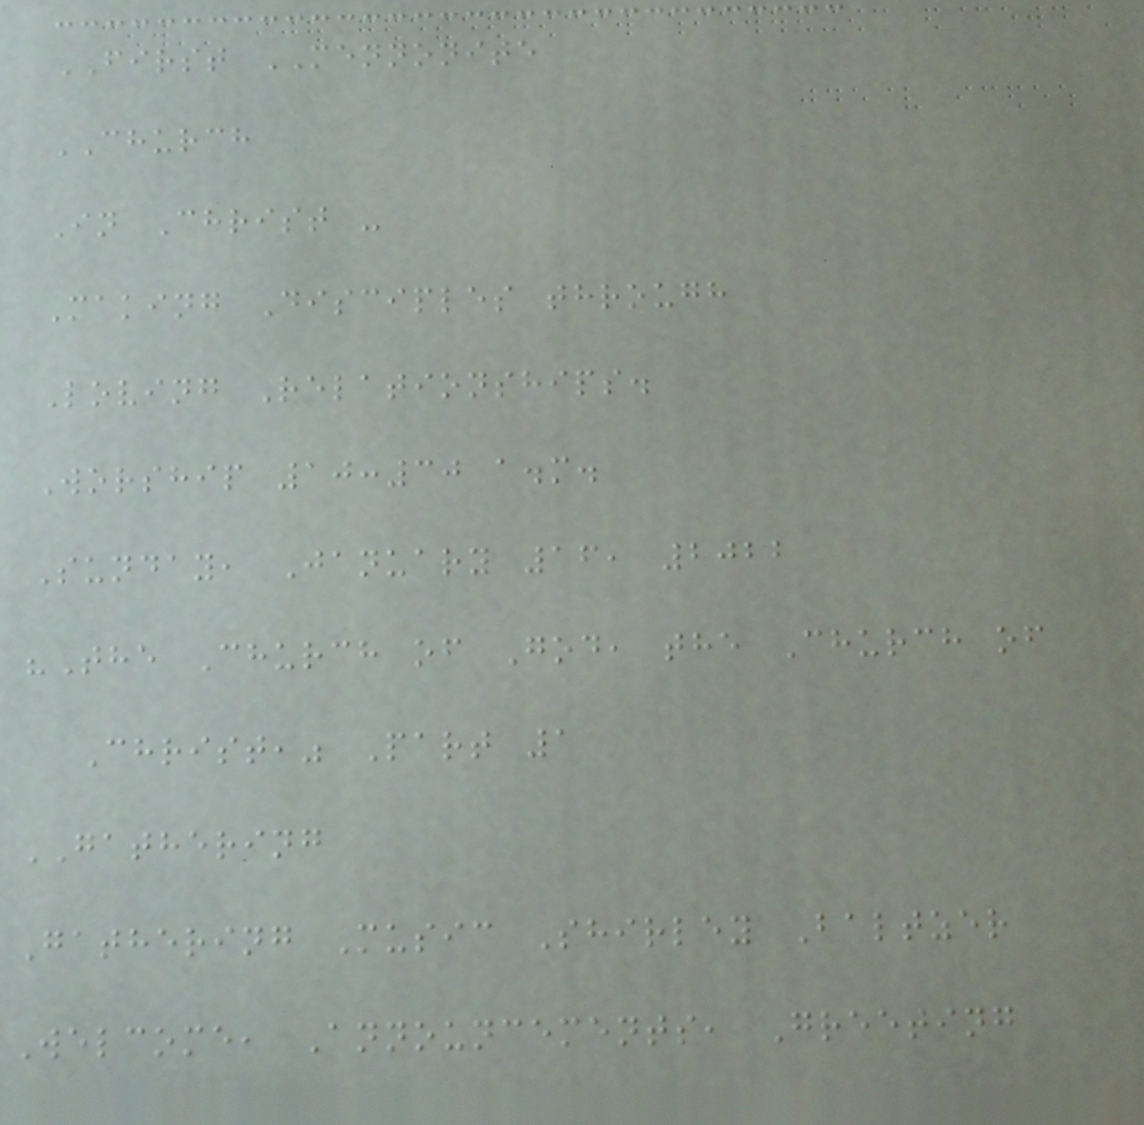FIRST MENNONITE
CHURCH
In Christ -
Making Disciples through
Loving Relationships.
Worship 10:30 a.m.
Sunday, January 16, 2022
"The Church of God, the Church of
Christ," Part 1
GATHERING
Gathering Music Shirley Baltzer
Welcome, Announcements, Greeting
